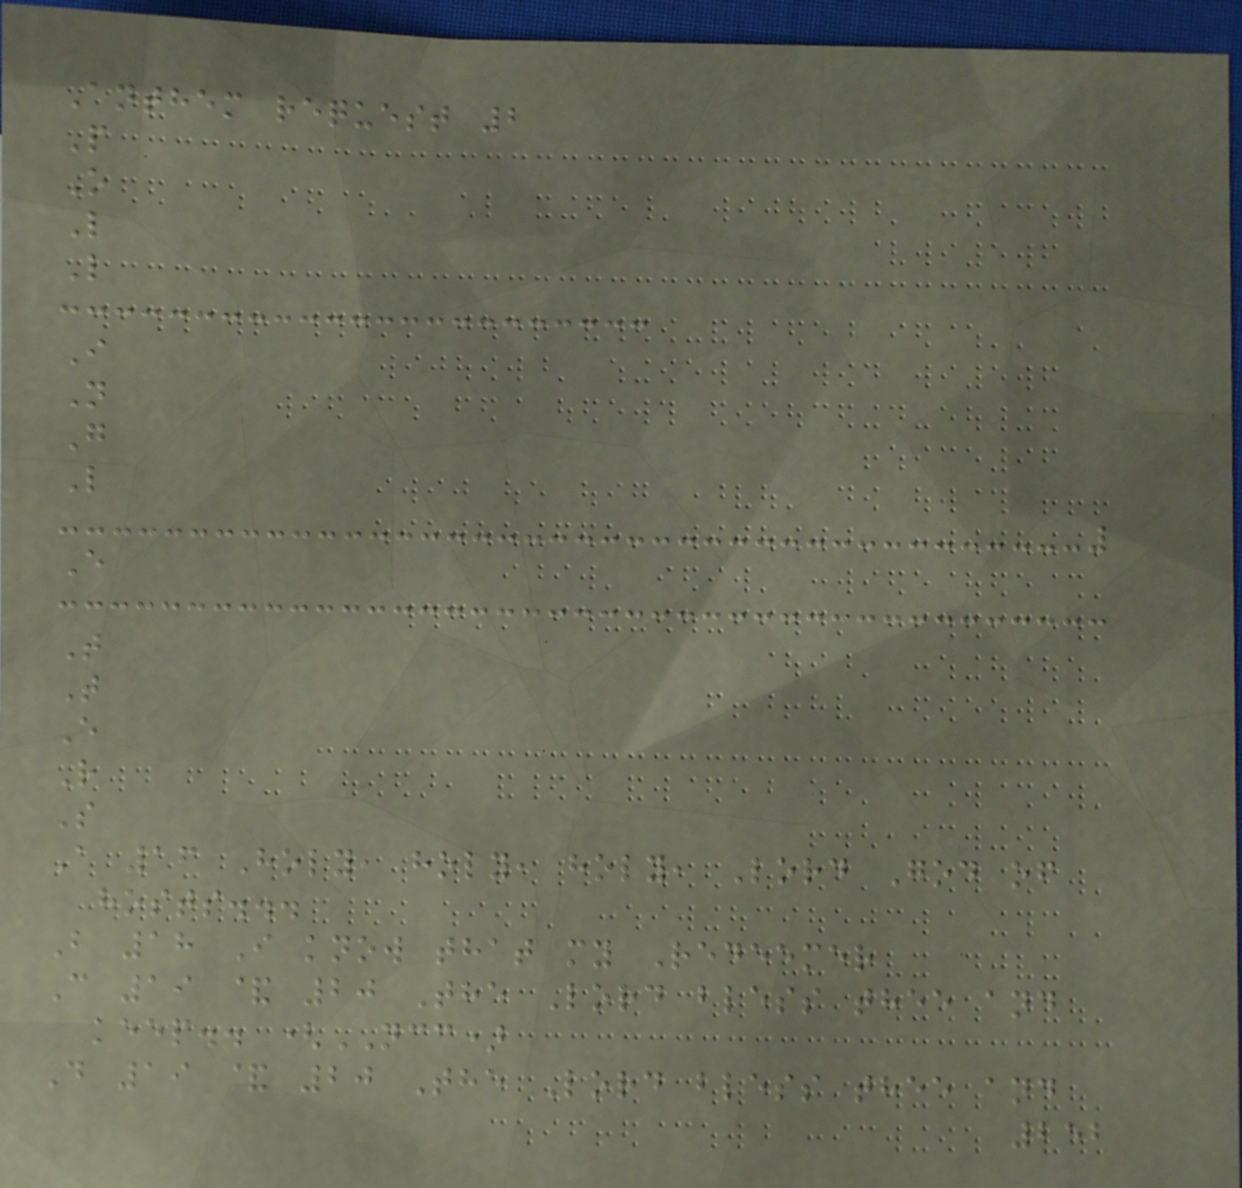Anthem request 2
P
O
L
L
I
N
G
L
E
T
T
E
R
S
A 16 Holy, holy, holy, Lord God of
hosts...
B 18 I know that my Redeemer
C 19 & 20 The Lord bless thee and
keep.. (NCC)
D 19 & 20 The Lord bless thee and
252
